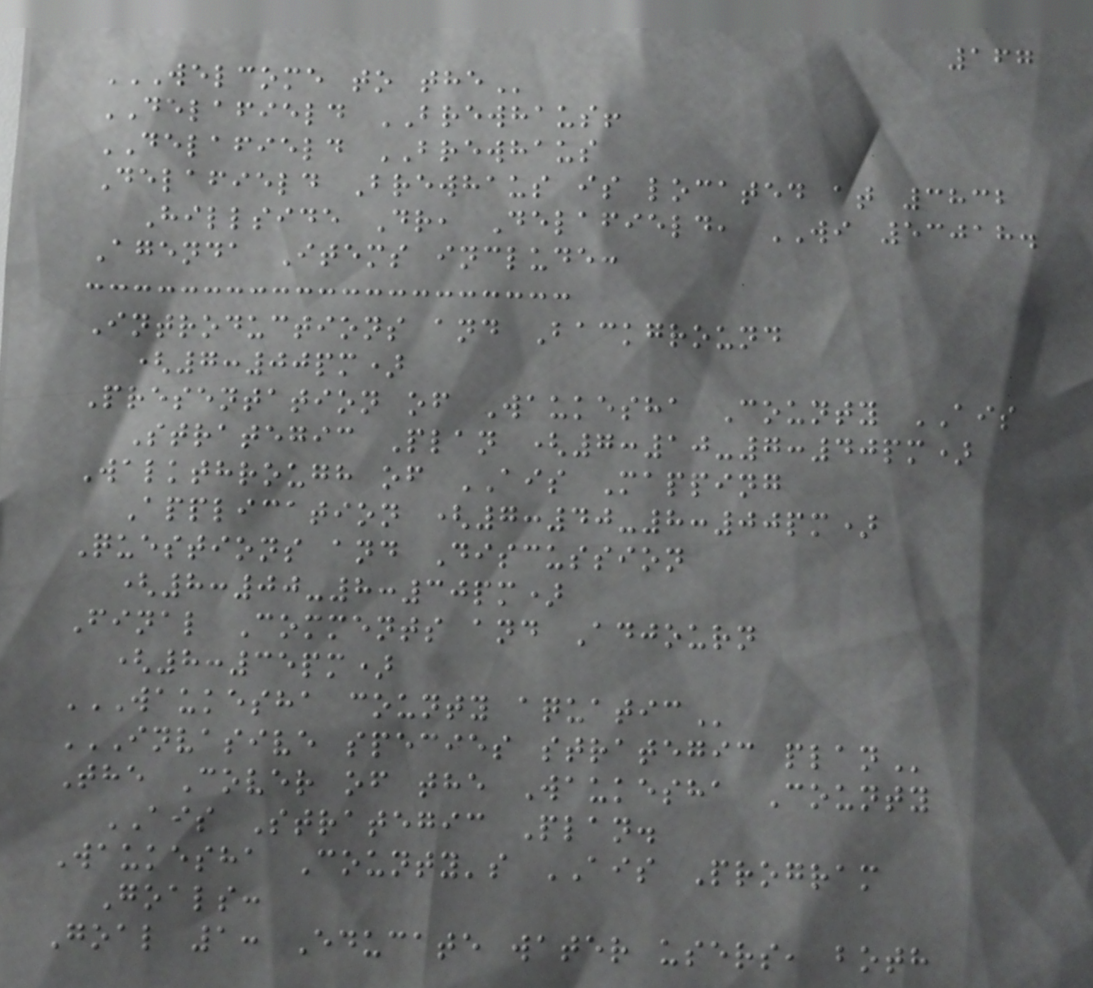167
WELCOME TO THE
DELAFIELD BREWHAUS!
DELAFIELD BREWHAUS
Delafield Brewhaus is located at 3832
Hillside Dr, Delafield, WI 53018.
Agenda Items include:
Introductions and Background
(7:00pm)
Presentation of Waukesha County AIS
Strategic Plan (7:10-7:40pm)
Walkthrough of AIS Mapping
Application (7:40-8:00pm)
Questions and Discussion
(8:00-8:30pm)
Final Comments and Adjourn
(8:35pm)
WAUKESHA COUNTY AQUATIC
INVASIVE SPECIES STRATEGIC PLAN
The Cover of the Waukesha County
AIS Strategic Plan.
Waukesha County's AIS Program
Goals:
Goal 1: Educate water users, both
